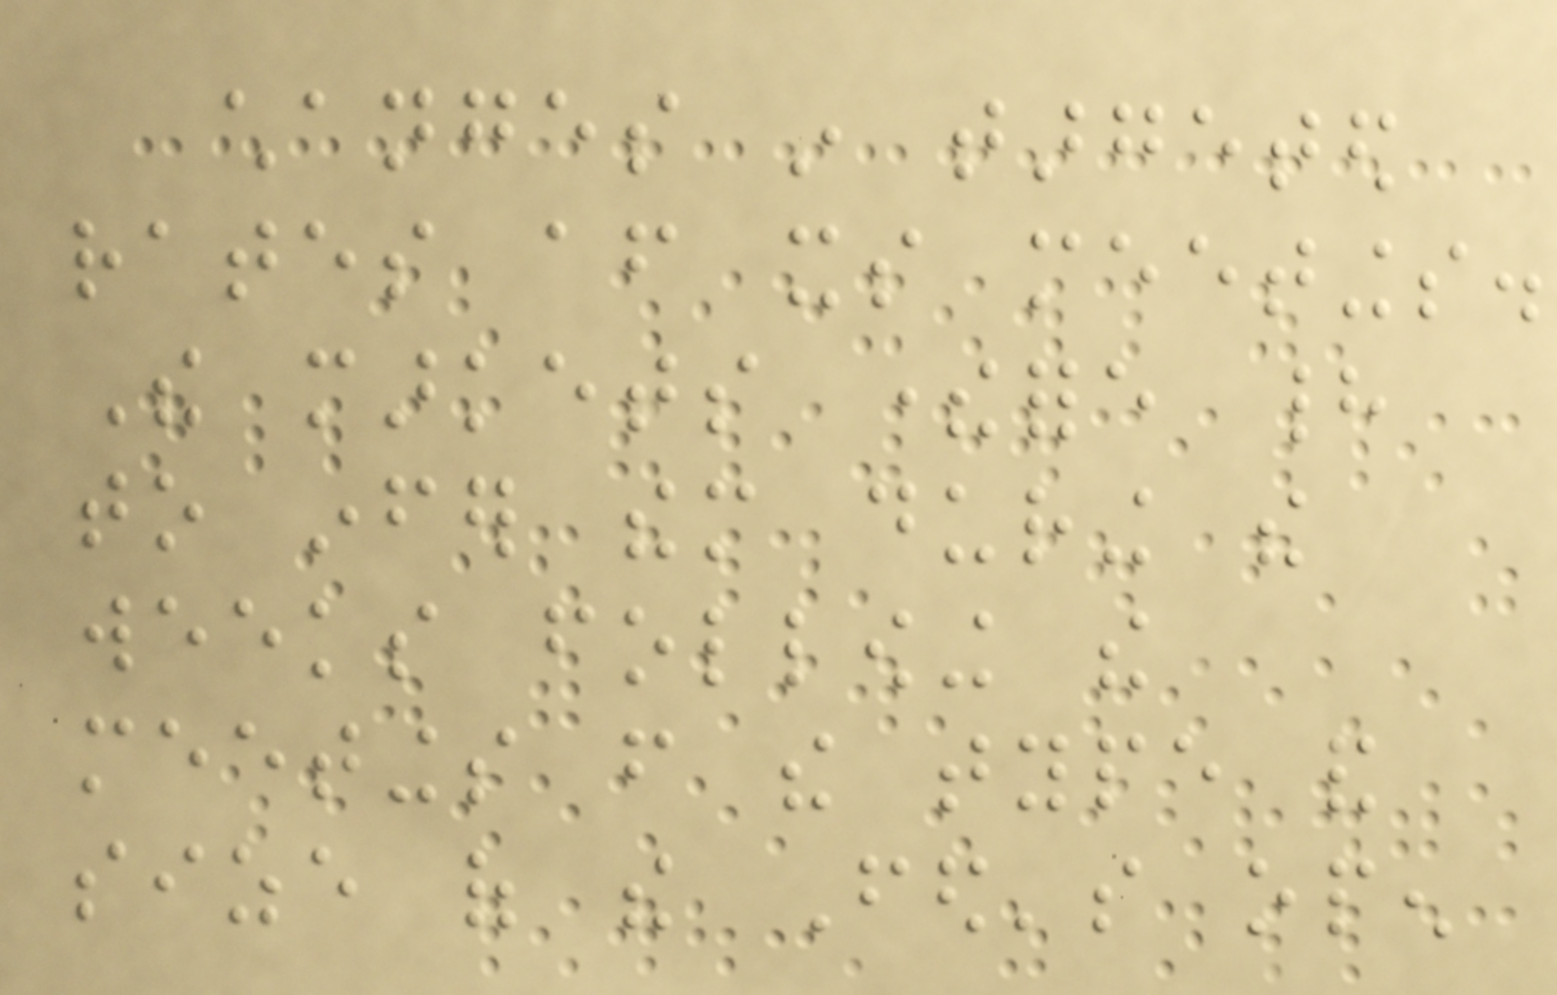changes in targeted
rates after its meetings.
The markets therefore had
to infer them during the
weeks following the
meetings from the type and
size of the Fed's open
